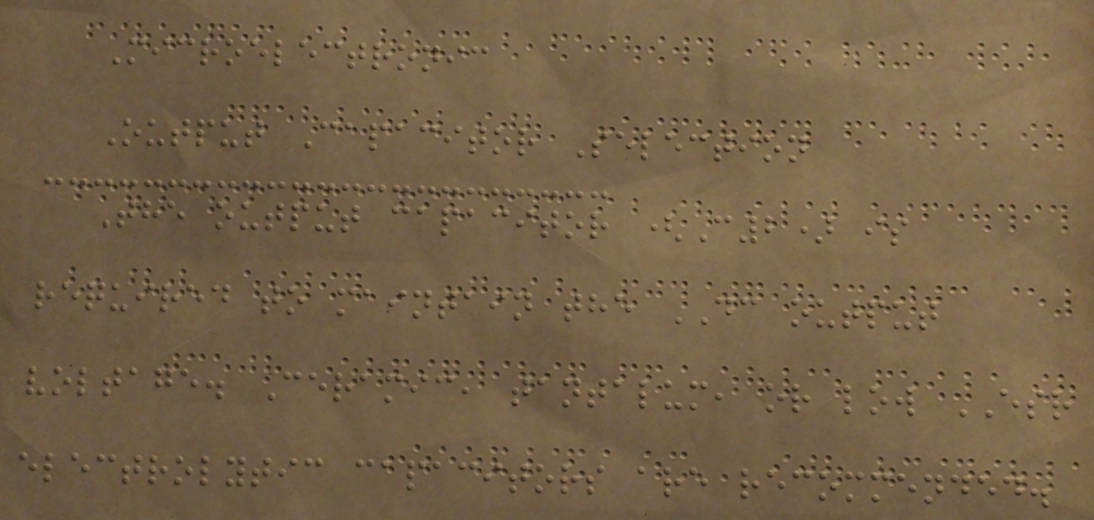Microelectronic
Output Capacitor Selection
The output capacitor (C2) is
required to maintain the DC output
voltage. Ceramic, tantalum, or low ESR
electrolytic capacitors are recommended.
